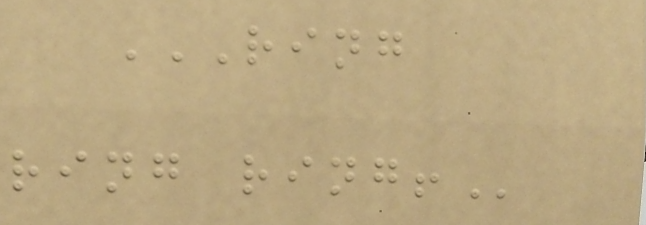RING
RING RING!
